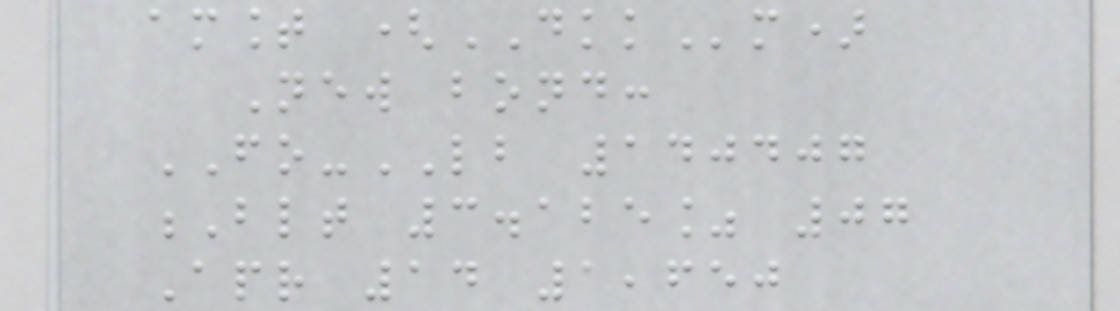amount (DKKm)
New bond:
FO-LB 140407
Blt 3.125% 07
Apr 14 1,650
